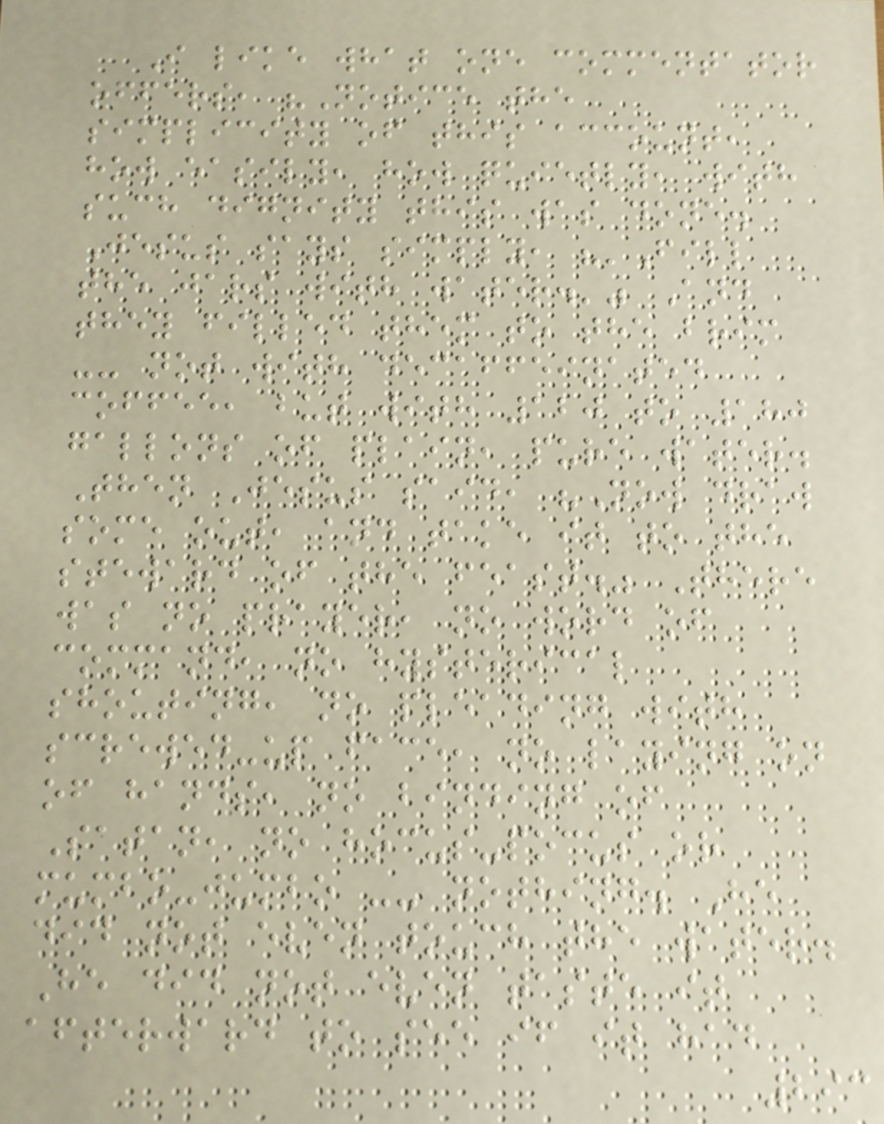I like what one commentator
offers, "Notice the
simplicity of this account,
how easily, how quietly, with
such dignity this was done.
Jesus says simply, "'Fill
the jars with water.'" And
they filled them to the brim
-- not with decaffeinated
coffee, but with 120 to 180
gallons of plain, pure water.
Then Jesus said, "Now draw
some out, and take it to the
steward of the feast." There
was no prayer, no word of
command, no hysterical
shouting, no pleading with
screwed-up face, no laying on
of hands, no binding of
Satan, no hocus-pocus or
mumbo-jumbo -- nothing. He
did not even touch the water.
He did not even taste it
afterward to see if it had
293
